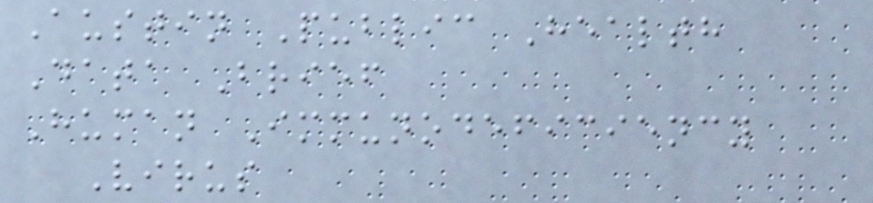Austin Public Health
Data Brief
Human Immunodeficiency
Virus
